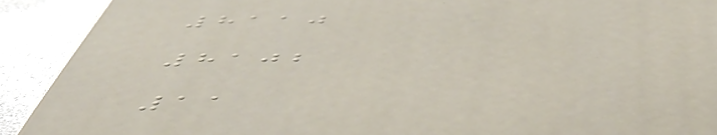8110
8102
11
